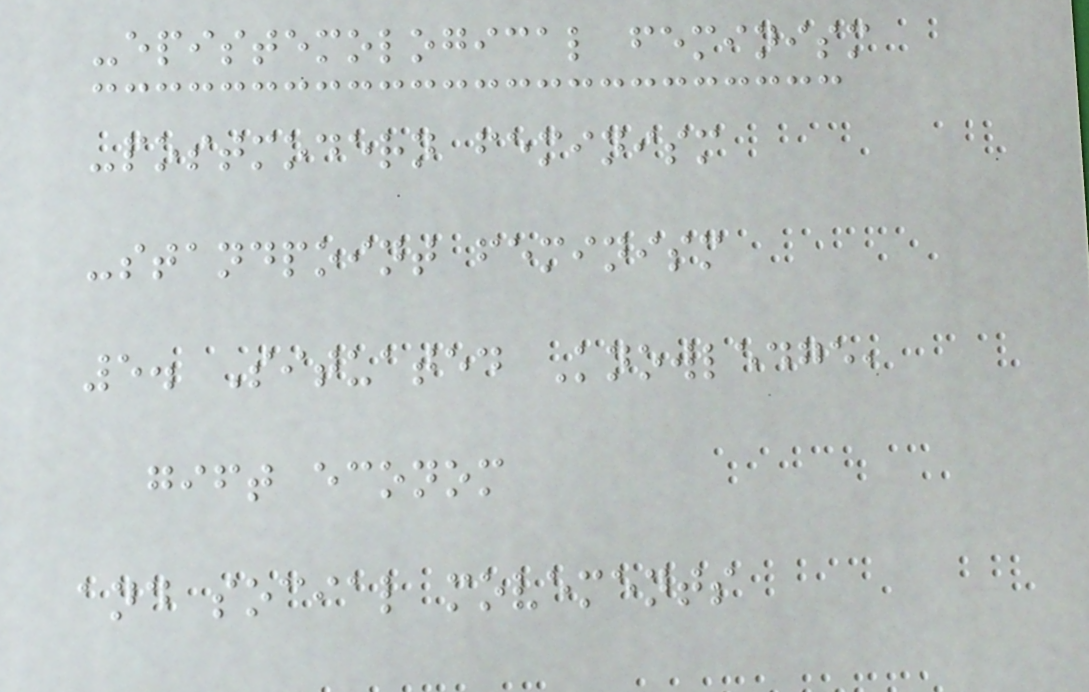-epistemological feminism
-postmodern feminism
-standpoint feminism
5. Situated Knowledge,
gift econom
and social movements
